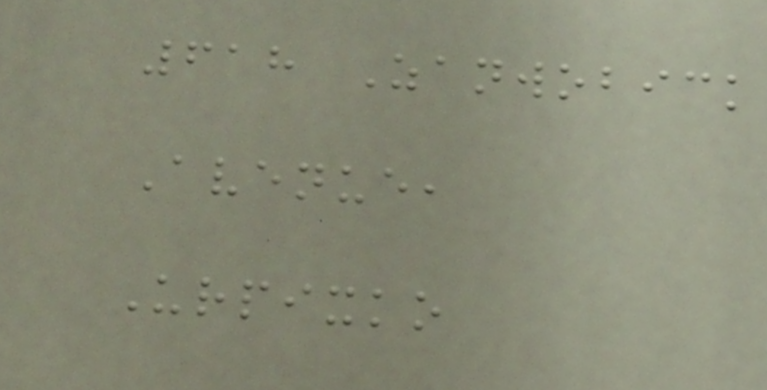618 Zanwobick
Avenue,
Urpixko
